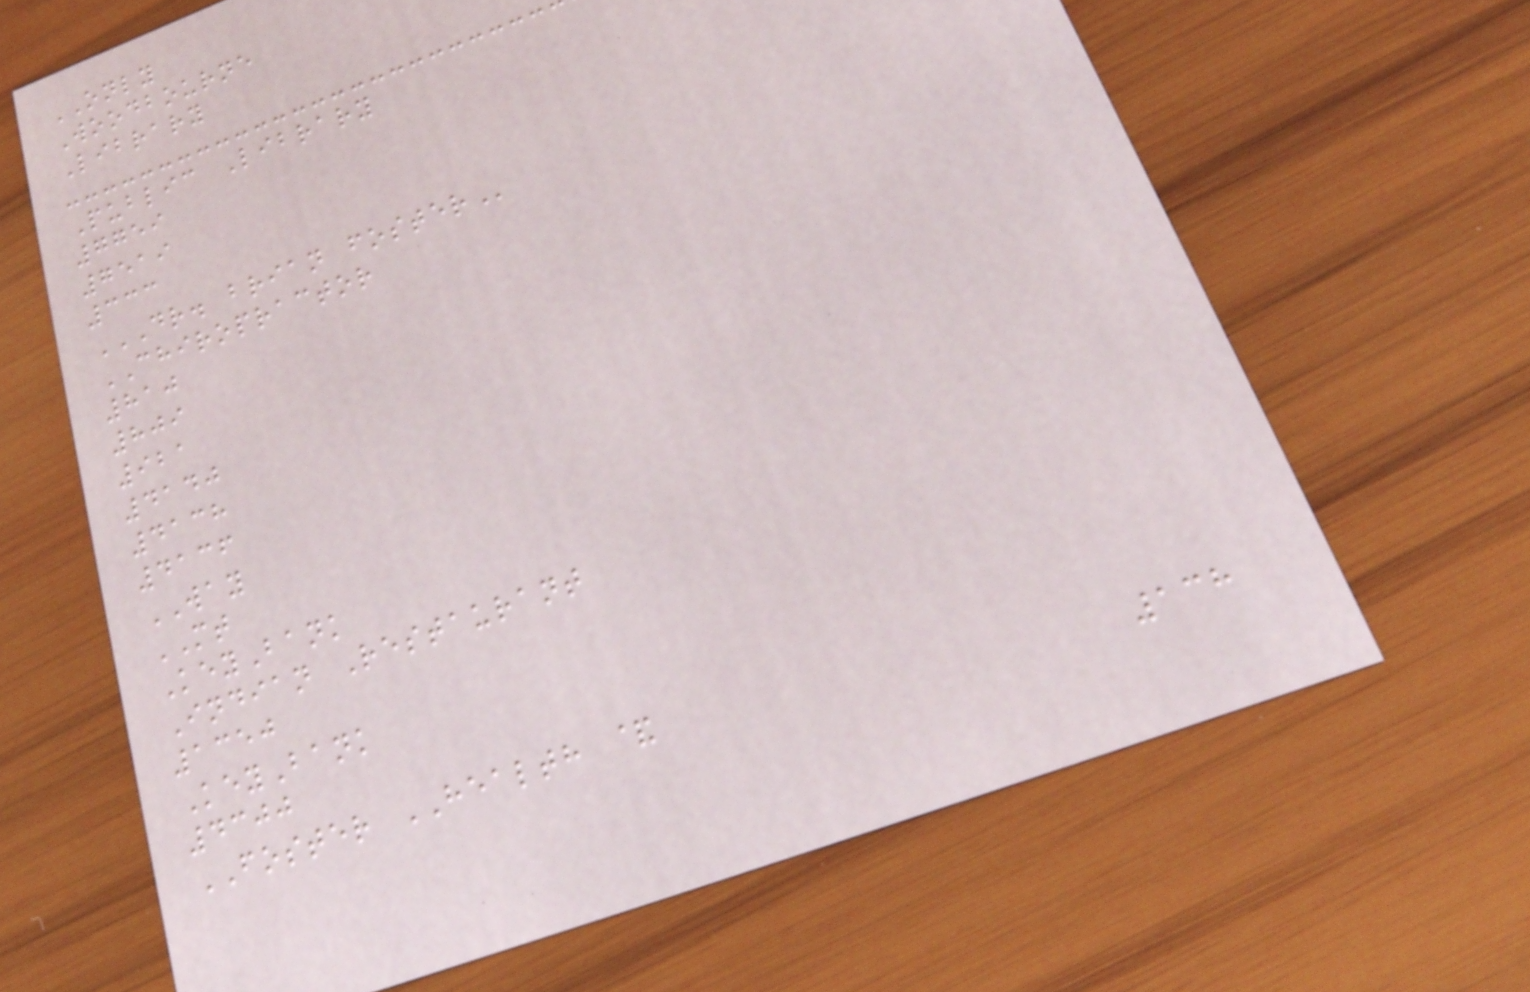ONLY
Woodbourne
Library
Public Library
7759
7519
333
DR. BRIAN FOSTER
CHIROPRACTOR
810
809
921
4140
4138
4136
WAY
MT
KeyBank
Indian Restaurant
1350
KeyBank
4300
FOSTER HEALTH &
138
